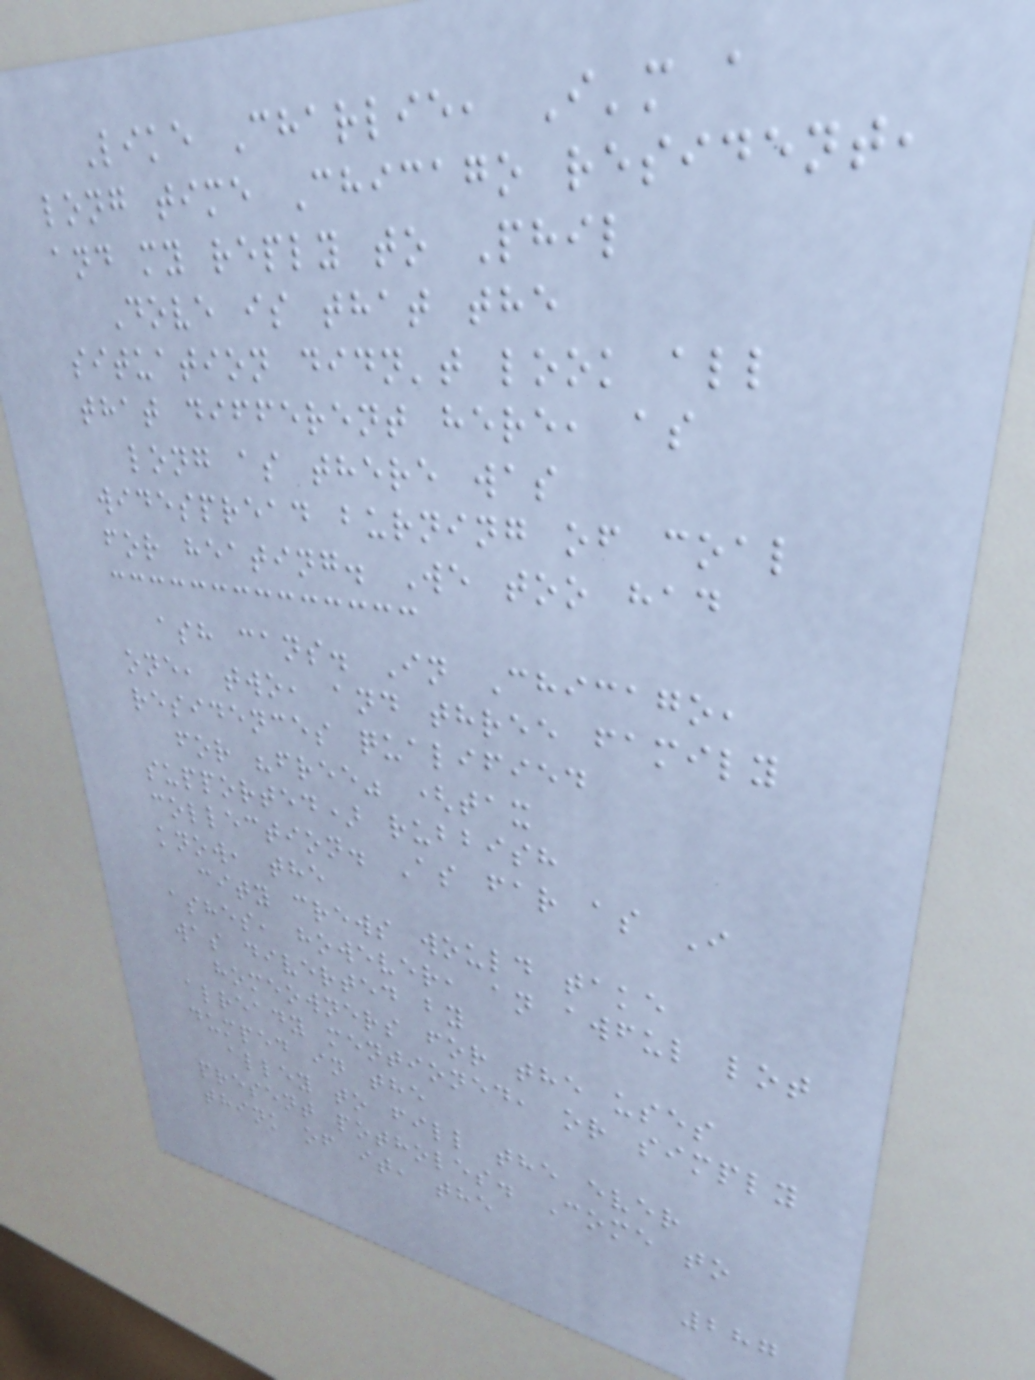Like Charlie, I'm a
long time Chicago resident,
and my reply to Phil
Dove is that the
situation didn't look all
that different here, as
long as there was
widespread burning of coal
for heating. We too had
ash cans. In Chicago,
one, two, and three family
residences qualified
for "free" (tax
supported) rubbish
collection. As far as I
know, the
city crews would take
ashes, however, an awful lot
was diverted by
homeowners for the uses
already mentioned, or simply
dumped in the
alley to fill the ever
present potholes. Come to
think of it, the
287
